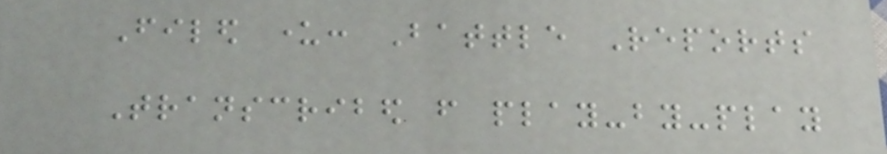Filed under: Battle Reports
Transcribed from play-by-play
